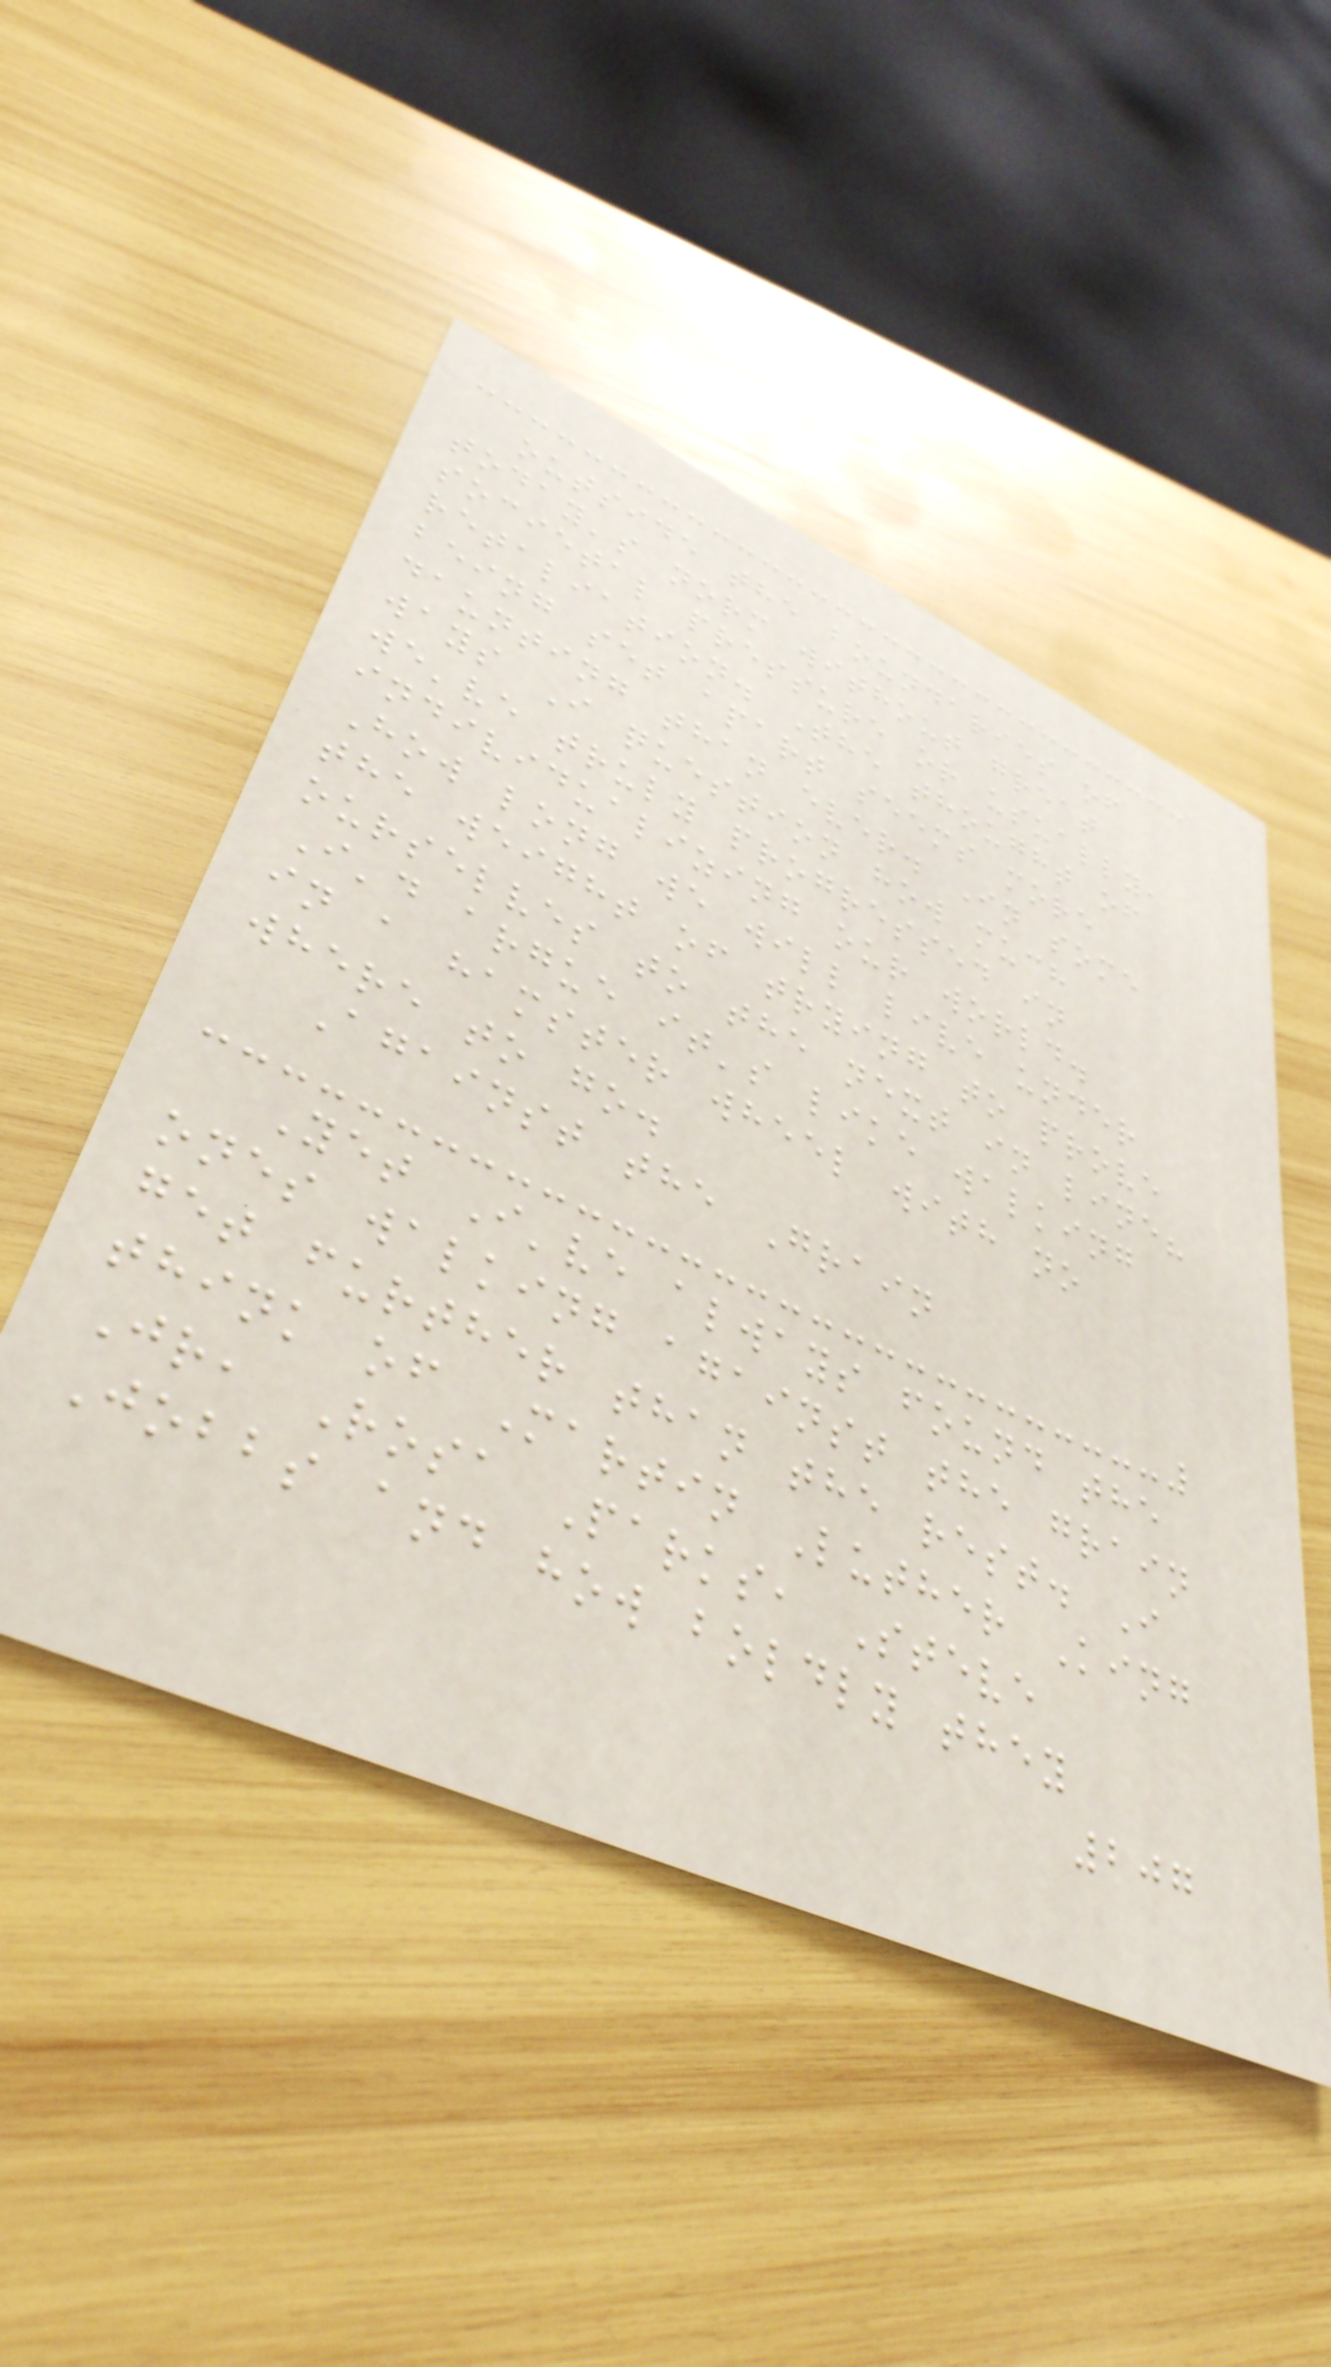outside the boundaries of
today's norm without great
societal pressure or usually,
retaliation. The thought of
being set apart seems more
daunting than ever. In some
ways I question how much
we've truly progressed in
individualizing our world.
How long we will live under
the weight of trying to prove
ourselves to the next in line?
I'd argue it's like walking
in a hamster wheel with no
where to go.
Against the Grain
Yet I've always found the
ones walking against the grain
get further than the rest. I
think of Martin Luther King
Jr, Rosa Parks, Steve
Jobbs and how boldly they
207
